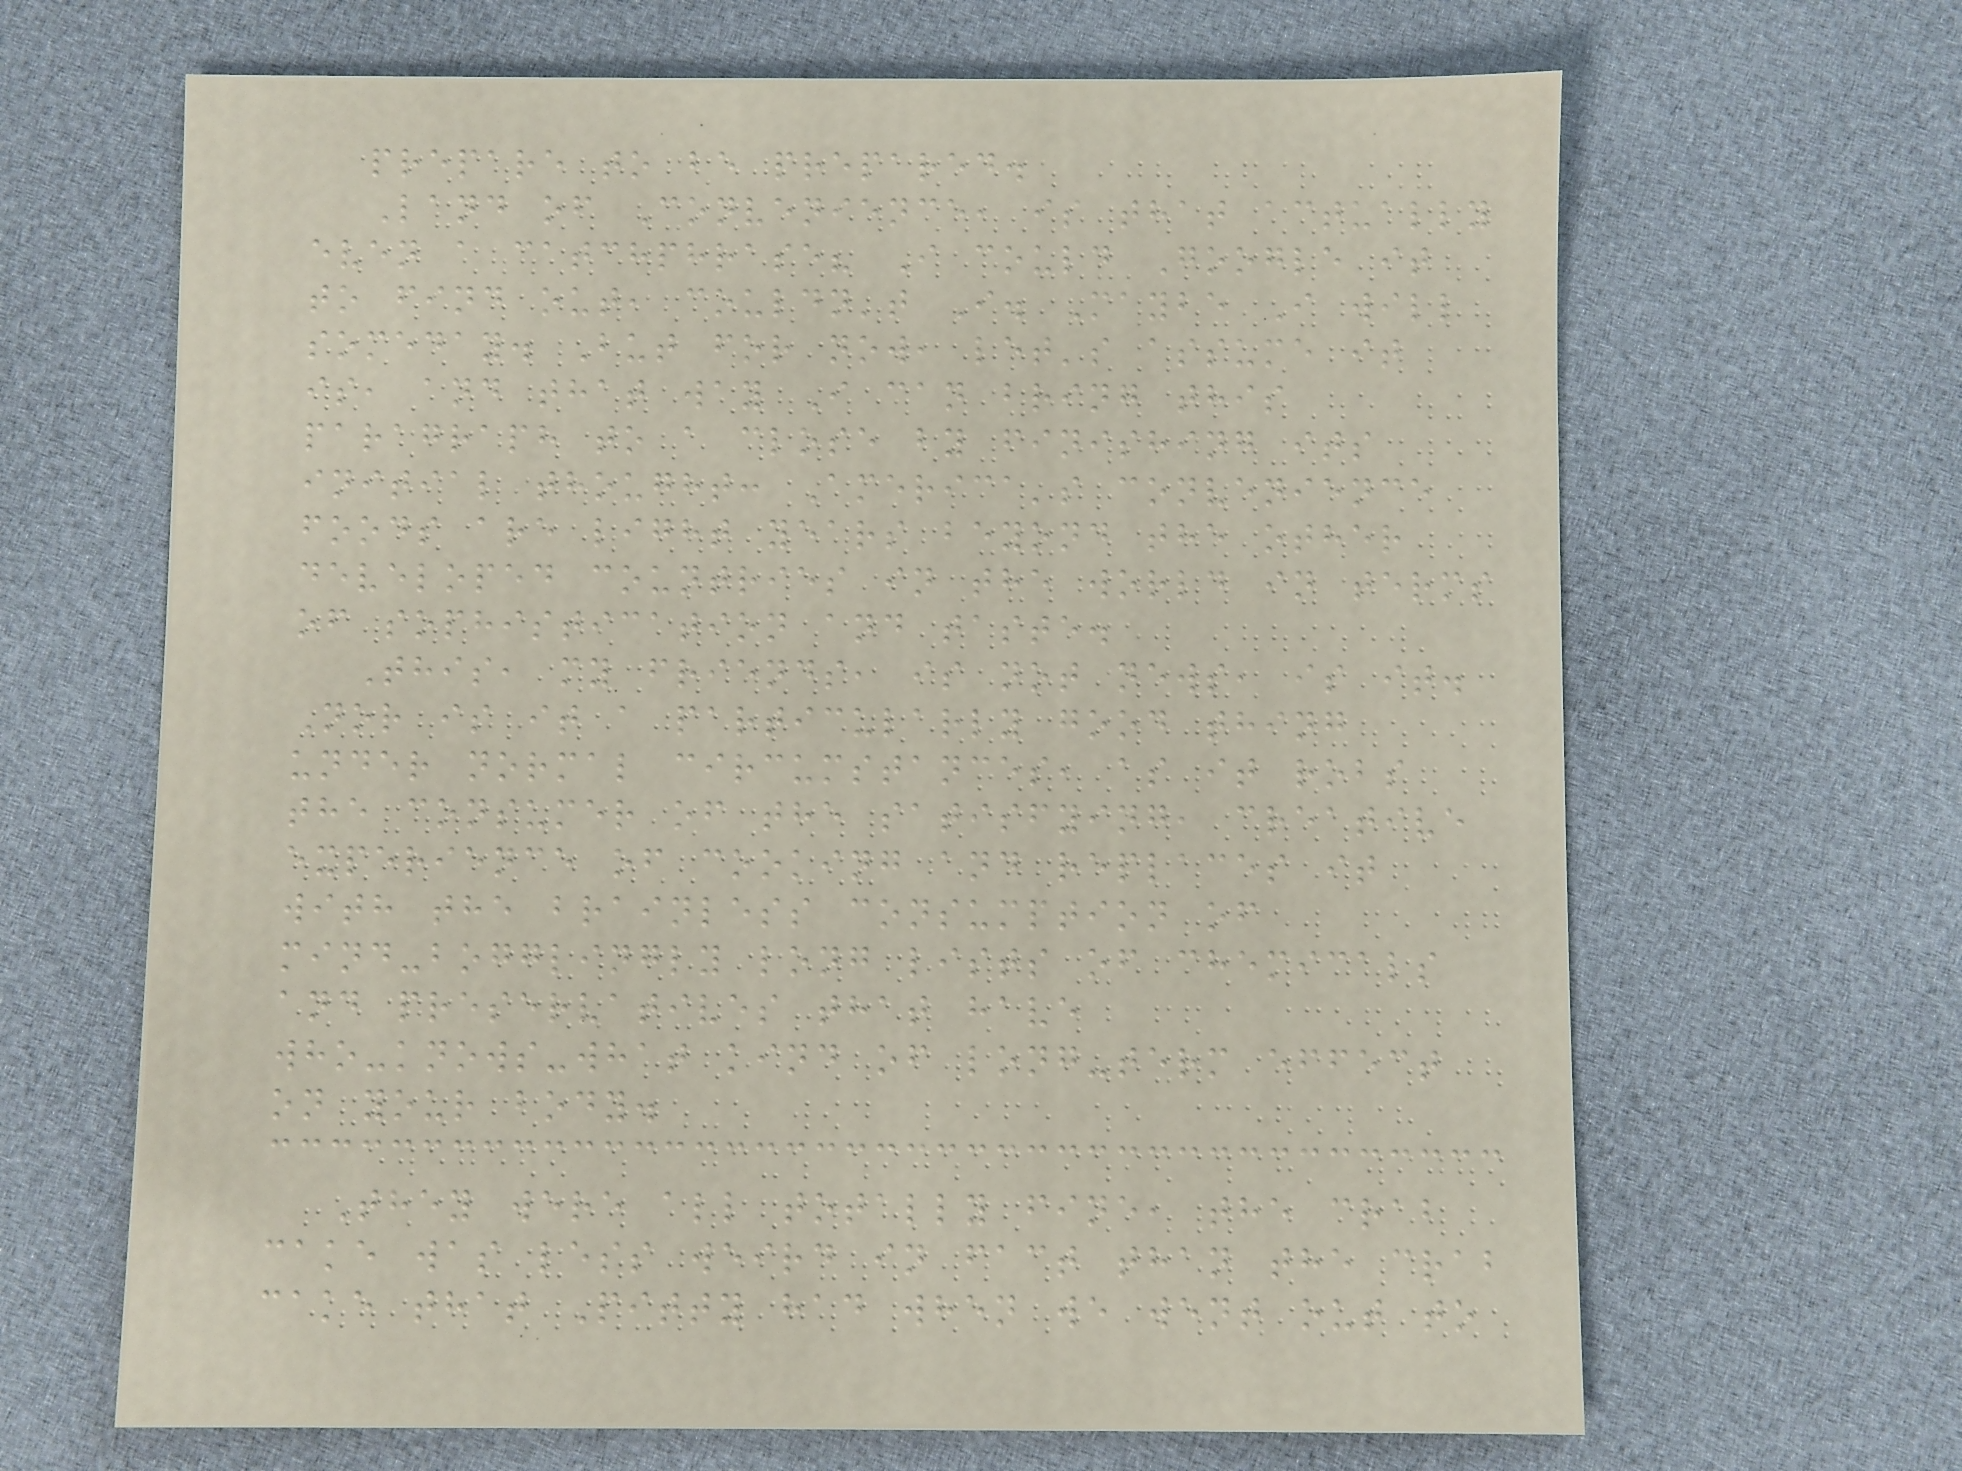prepare to be prepared.
Land of Convenience, is that actually
even a catchphrase? I could Google it
to find out, couldn't I. Maybe I will
someday. But for now, let's assume it
is, and that way I can bring this
paragraph to a close by finishing its
initial thought: America's convenience
foods are light years beyond the other
developed countries in the world in terms
of sophistication and taste.
This, my friends, is not news, is it.
Nor is it a particularly good thing
under normal circumstances, as it robs
the consumer of the satisfying, creative
experience of cooking and replaces it
with the brainless consumption of
mind-bogglingly long lists of chemicals
and preservatives that have
who-knows-what kind of long-term effect
on your body.
They were all totally fine, the crab
cake was less weird in fact than the crab
cake that Pitty had when we went out to
